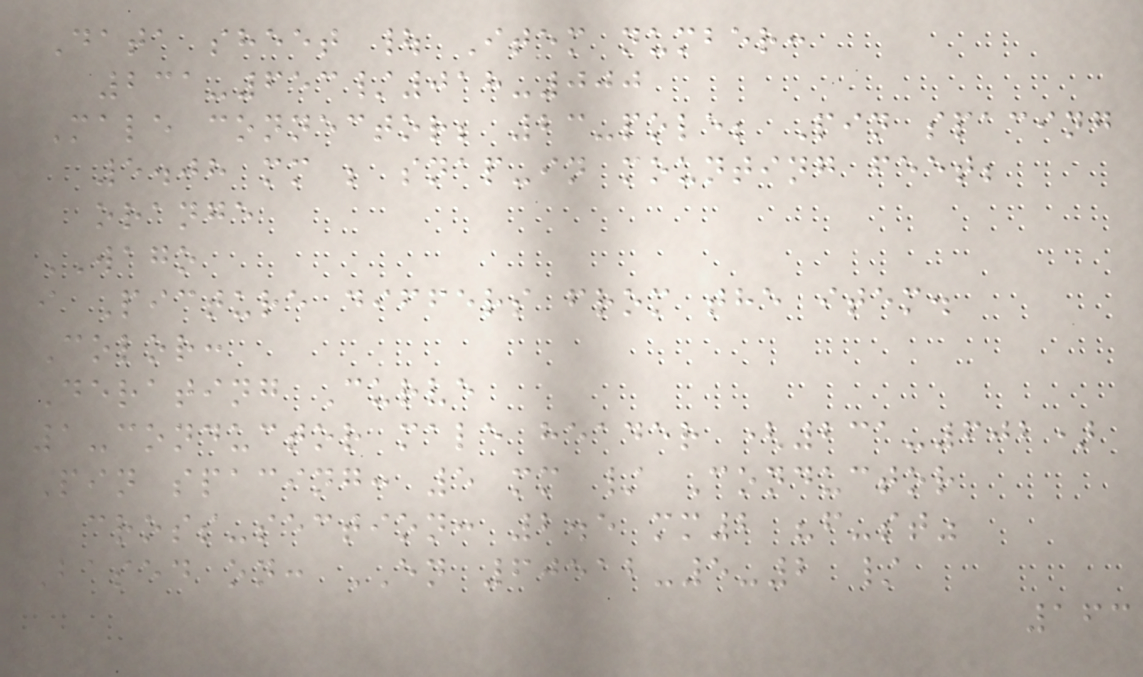Data sheet | Item number:
231-653/018-000
Male connector; 23-pole; Pin spacing
5.08 mm ; snap-in mounting feet;
orange
WAGO
i Picture differs from the item.
Color:
Derating Curve
1-conductor male header (231-602)
Pin spacing: 5 mm / Conductor
cross-section: 2.5 mm2 "f-st"
Based on: EN 60512-5-2 /
163
